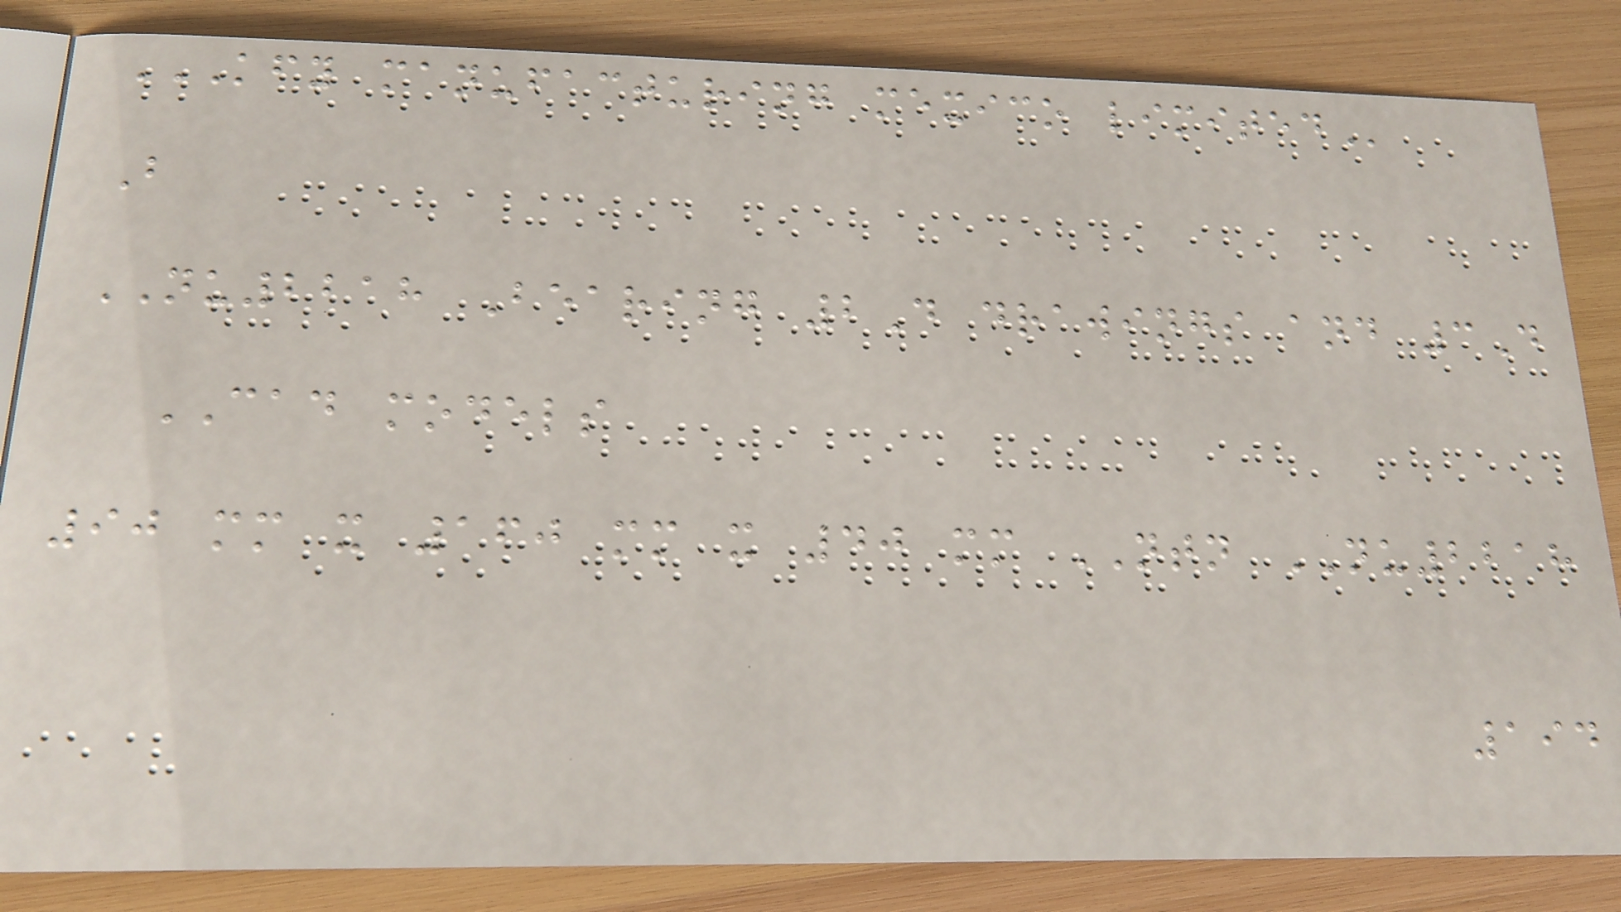KFY MANUFACTURING MEXICO LIMITED
B
NU2218 Bearing 2D drawings and 3D
CAD models
90 mm x 160 mm x 40 mm NTN NU2218
194
